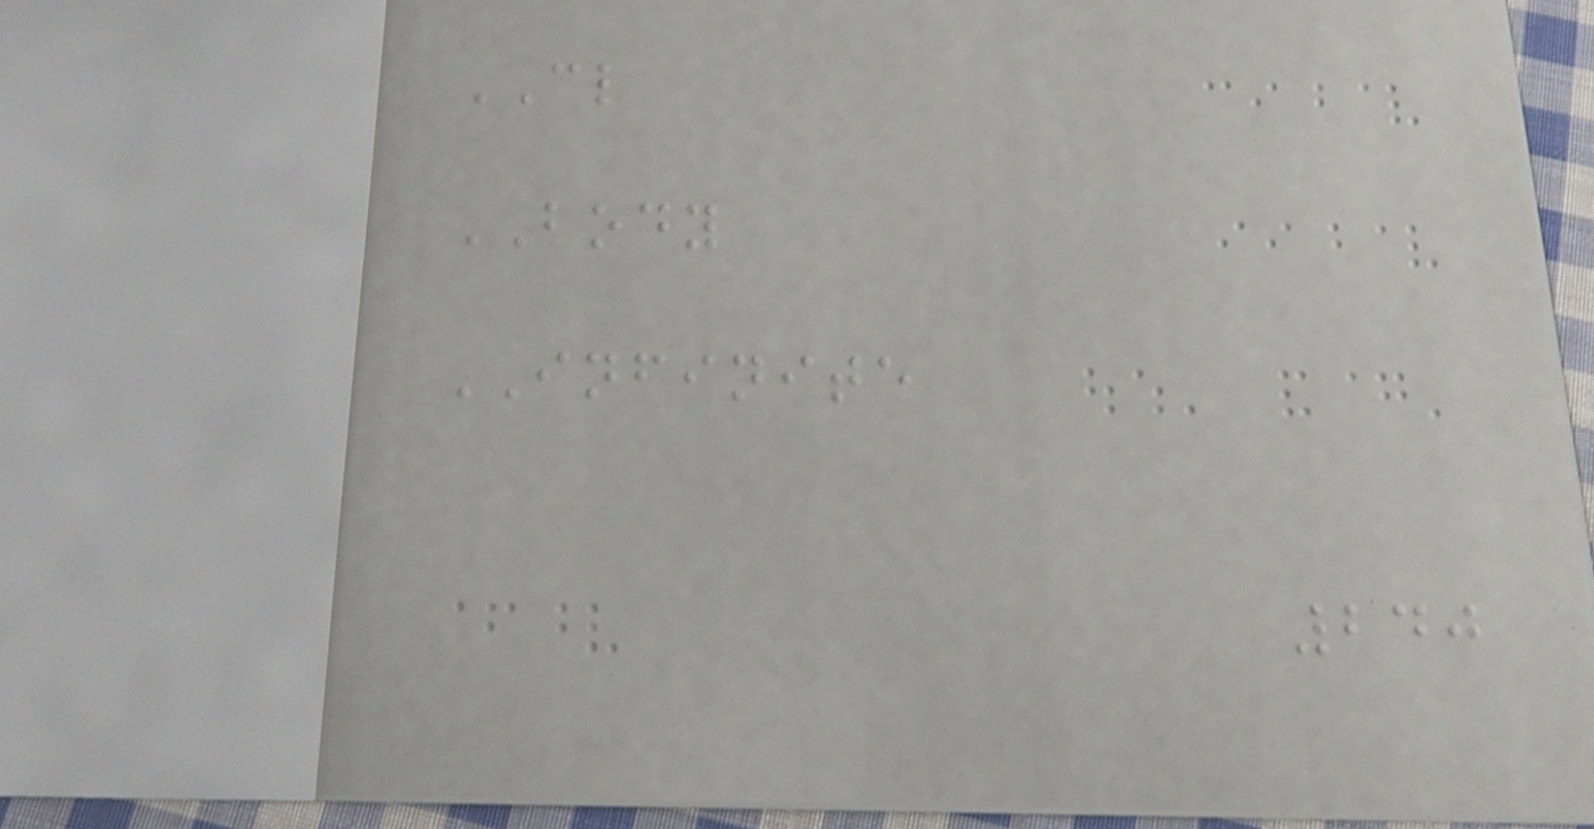CL
BODY
INFINITE
240
